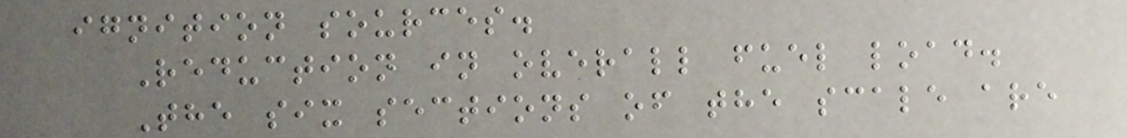ignition sources.
Reduction in overall fuel load.
The six sections of the scale are
